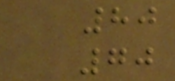80
70
